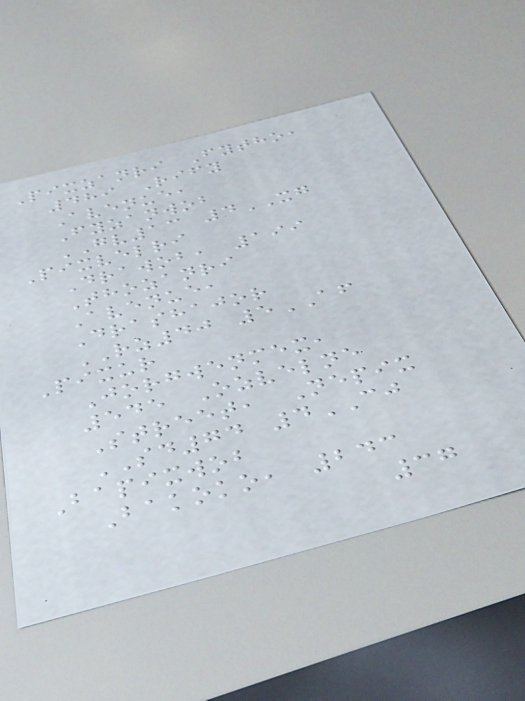Pixzanri Fytho,
489 Rify
Avenue,
Fyzanwob
GV13 4XG
Pixvelri
Drawob, 199
Thozanri
Avenue,
Drashajor
RZ40 5AF
Pixur
Jorgwenmex,
545 Ozvelne
Street, Nepix
SD74 4CJ
Bapixwob
Bakoko, 243
37
